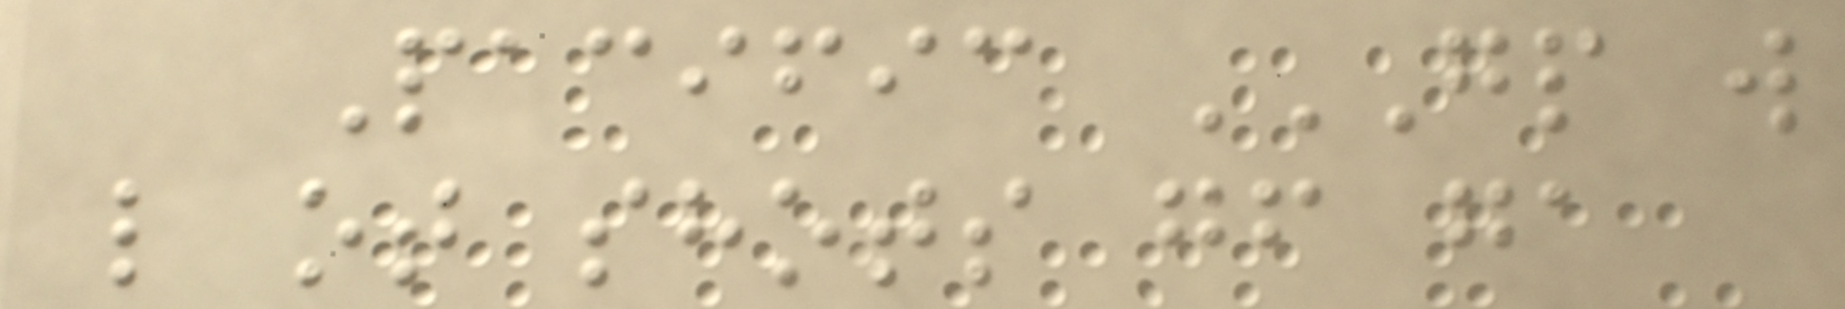Pacific GP W
L OT SHOTS GF GA
